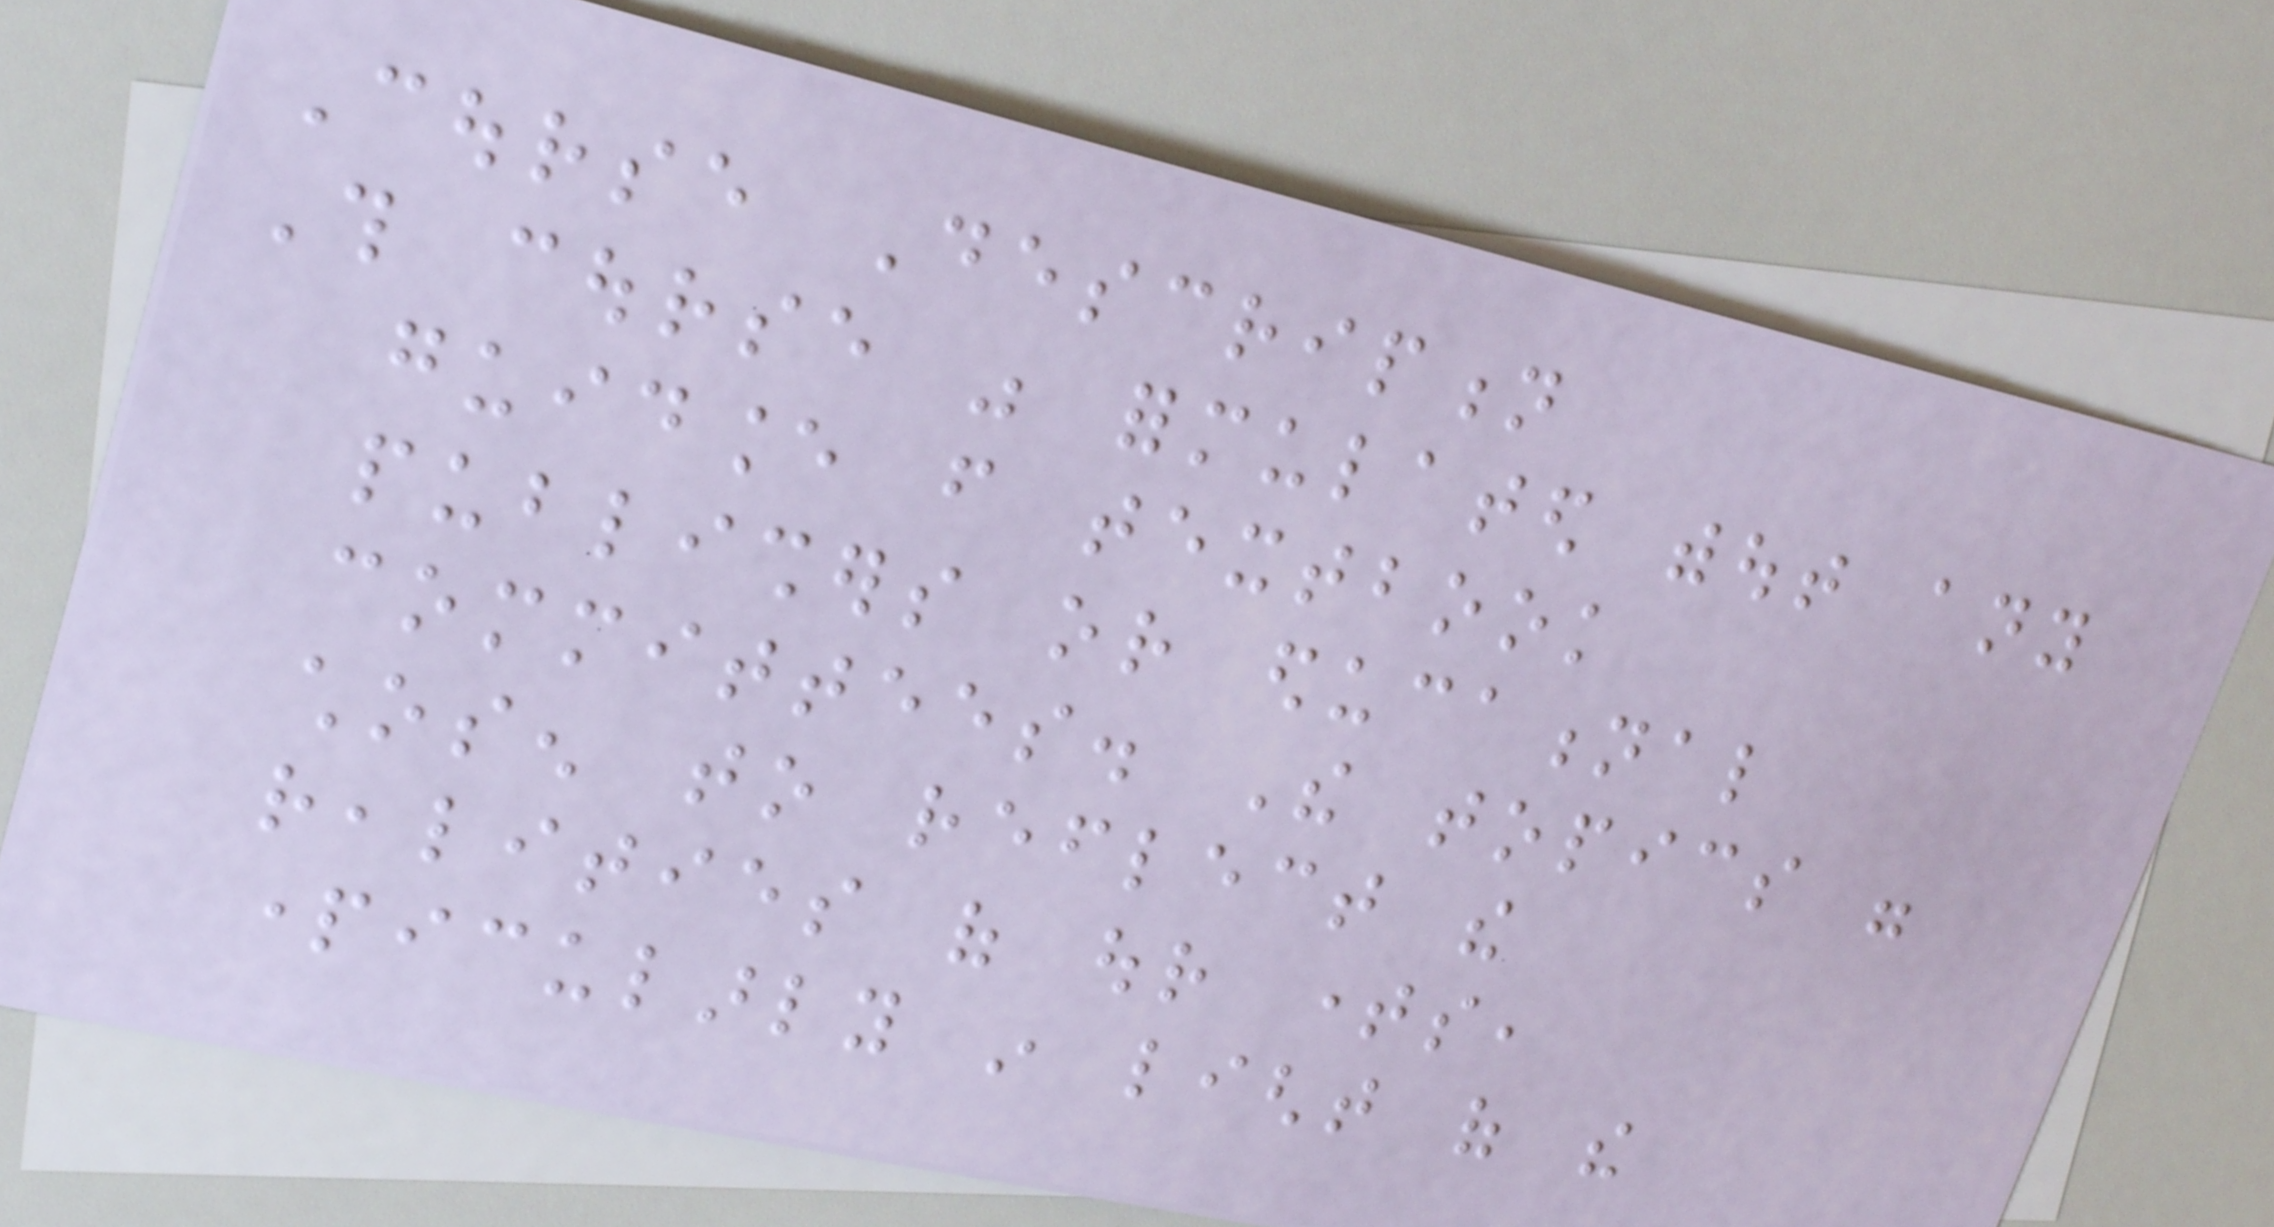Course Description
This course was formulated without any
guidance from textbook
publishers or educational
committees. The topics were
chosen to reflect the
realities of our times,
particularly in light of the
